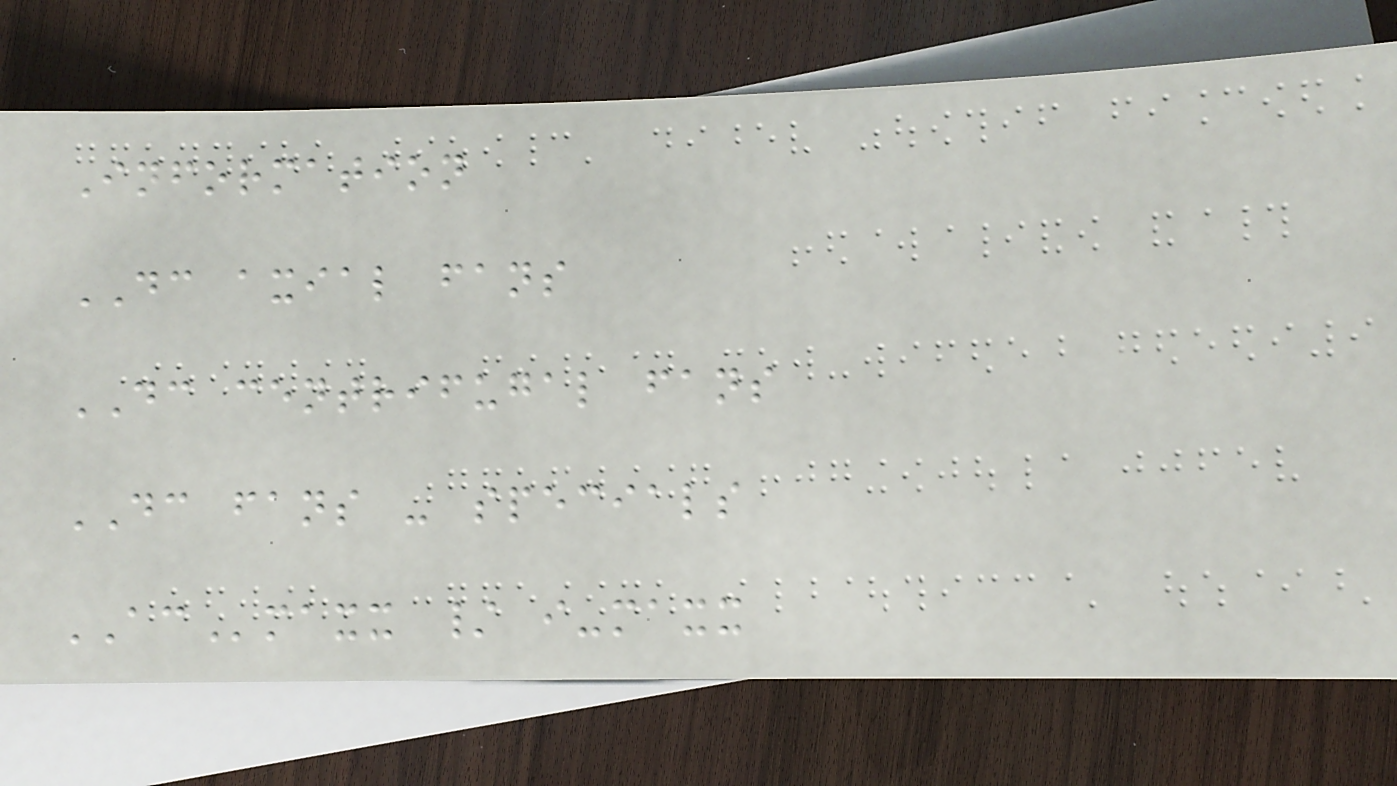Information
DC axial fans
DC centrifugal fans
DC fans - specials
ACmaxx / i-maxx
